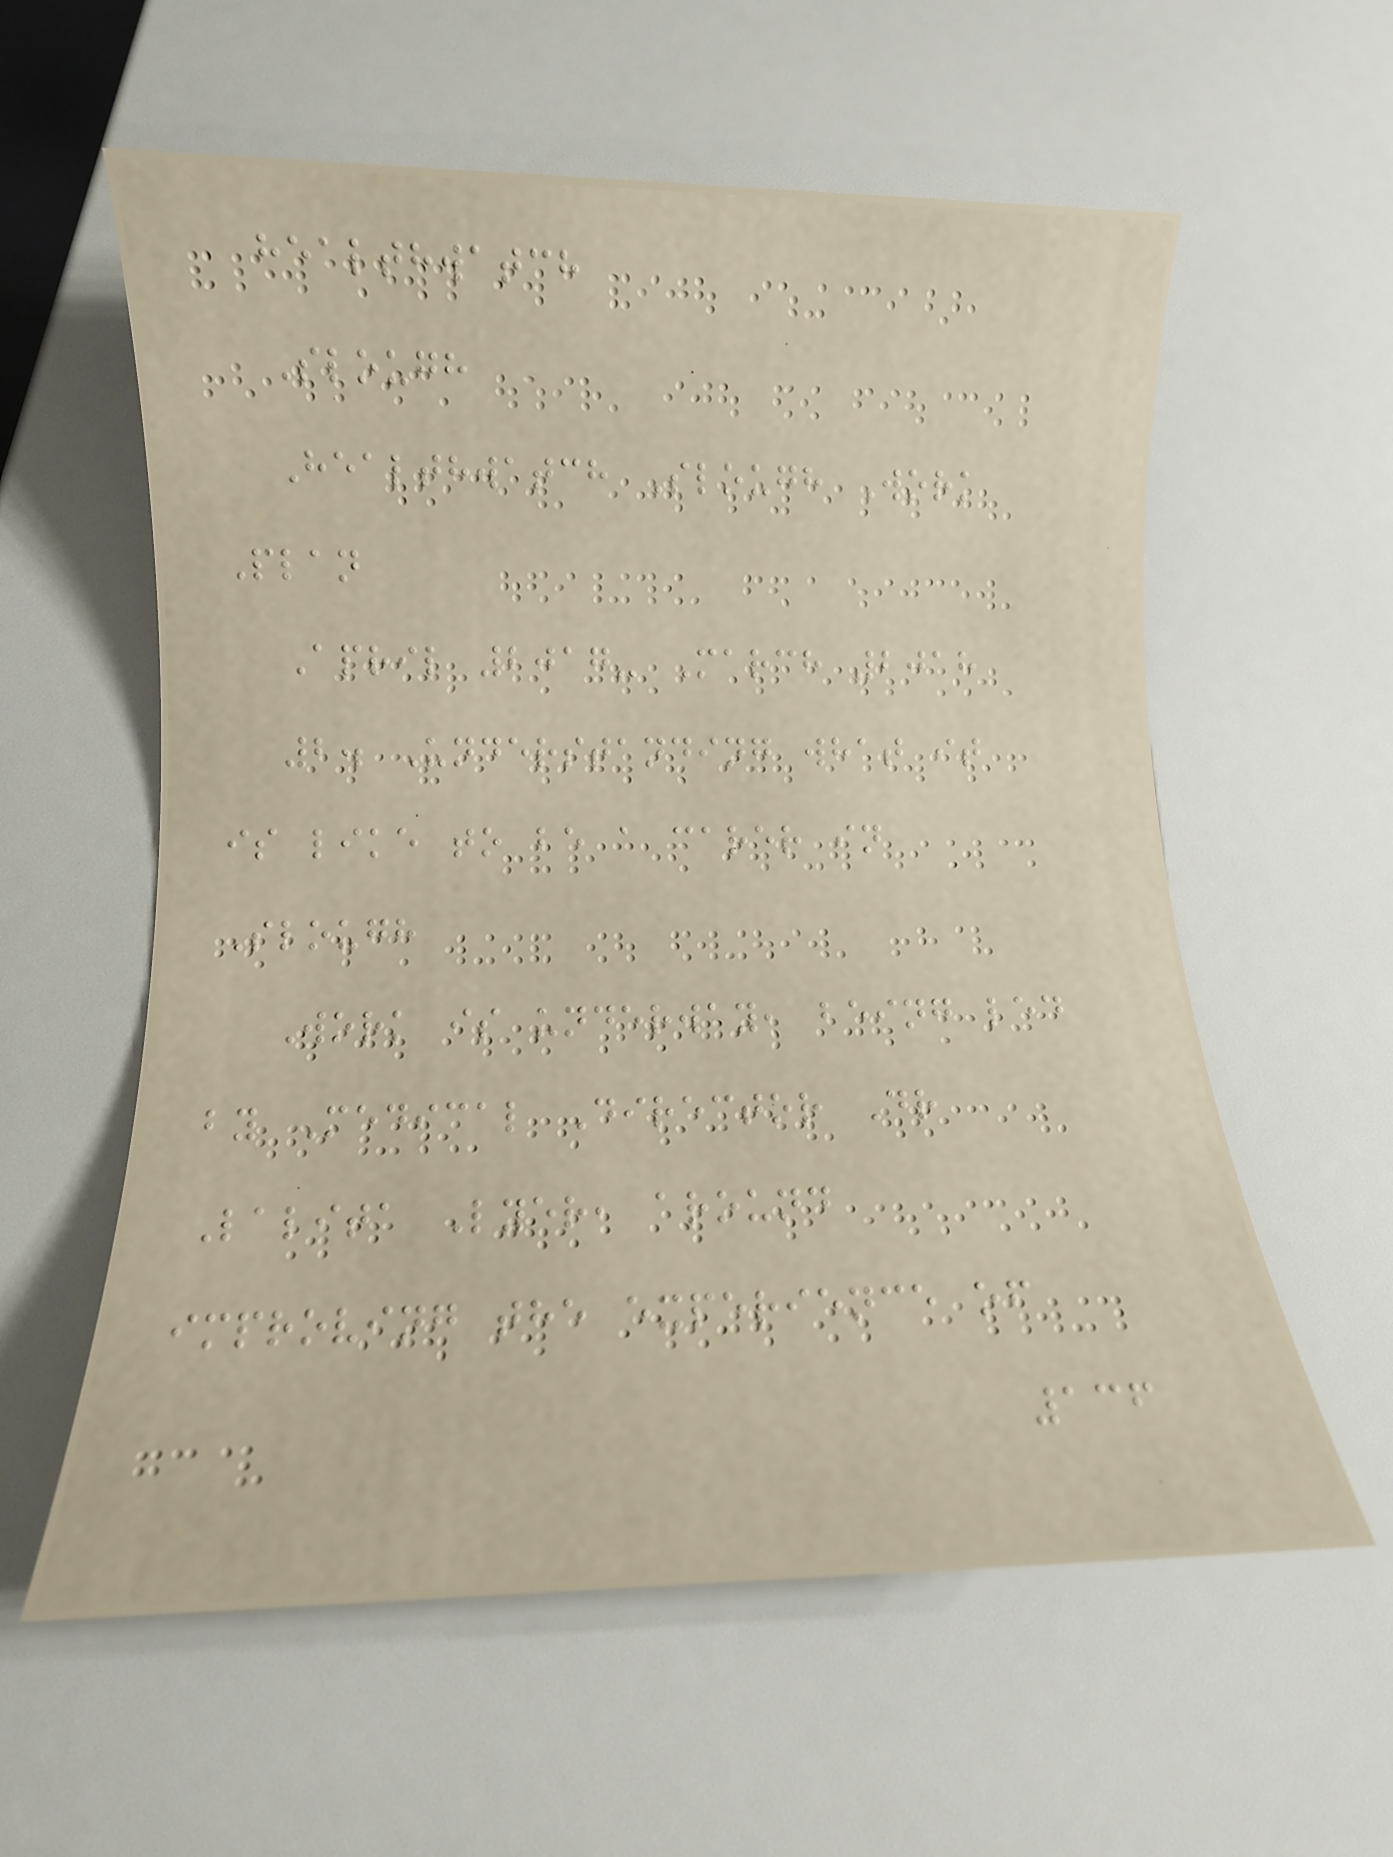healthwatch
Slough
Healthwatch Slough Work
Plan
April 2017- March 2018
2. Understanding what it
is like to be a carer in
Slough
Work is underway, being led
by Medical Director Dr
Lalita Lyer, around
improving the experience of
136
